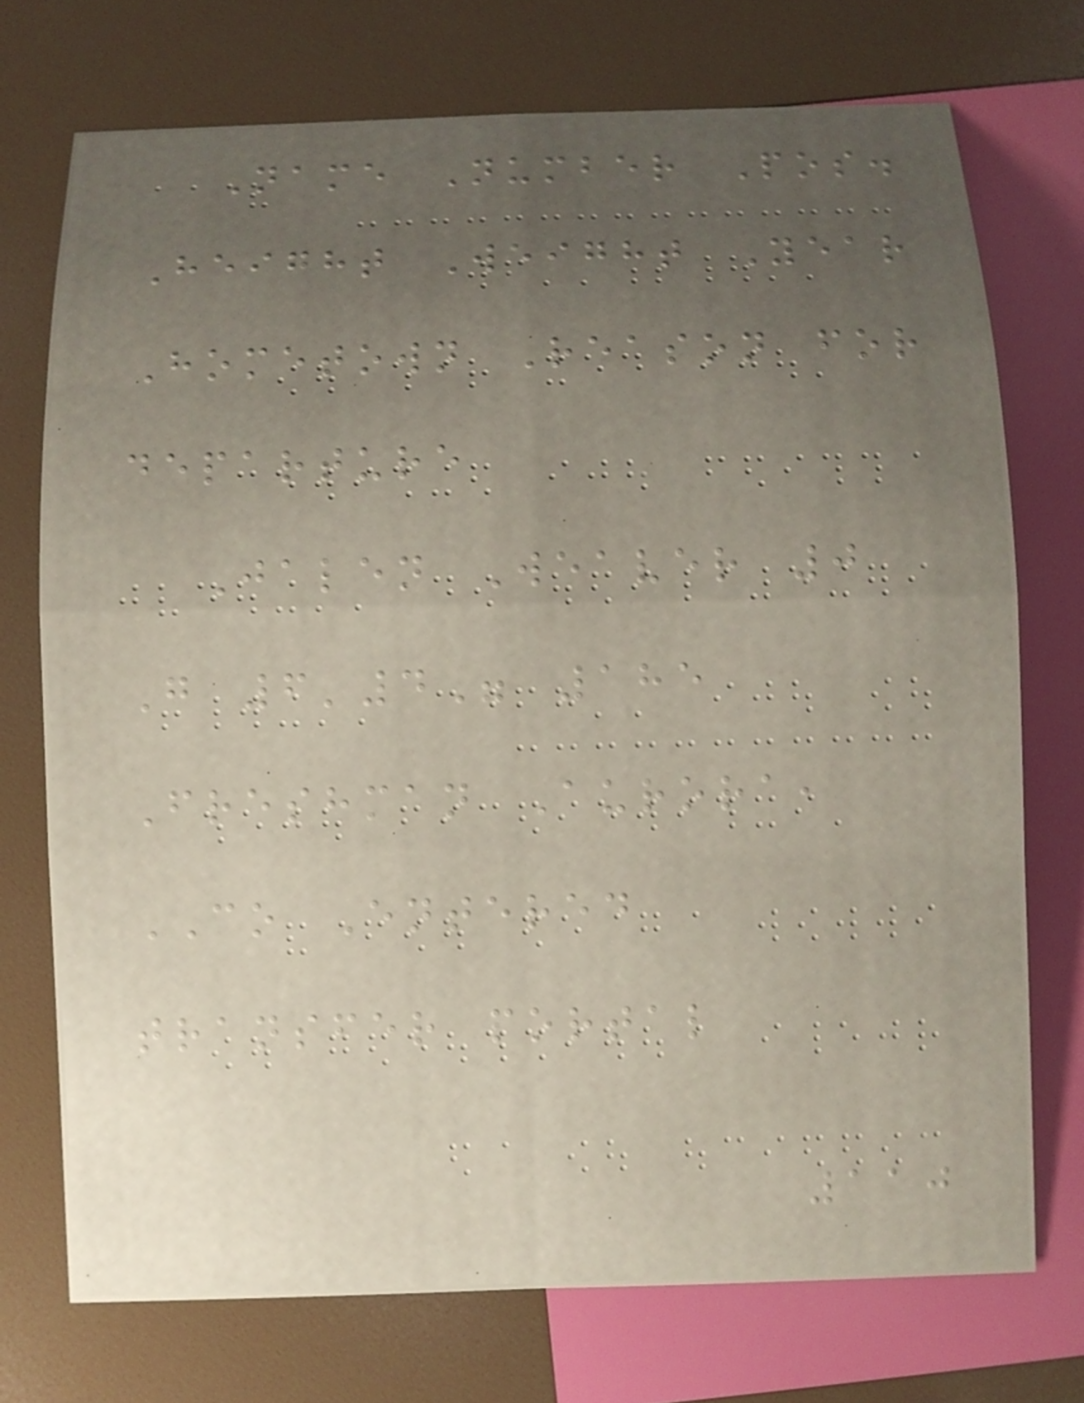Name Number Pos.
Height Weight Year
Hometown Reason for
departure
Jalen Weaver 0
G 6'4" 185
Freshman Aurora,
CO Entered
transfer portal
110
